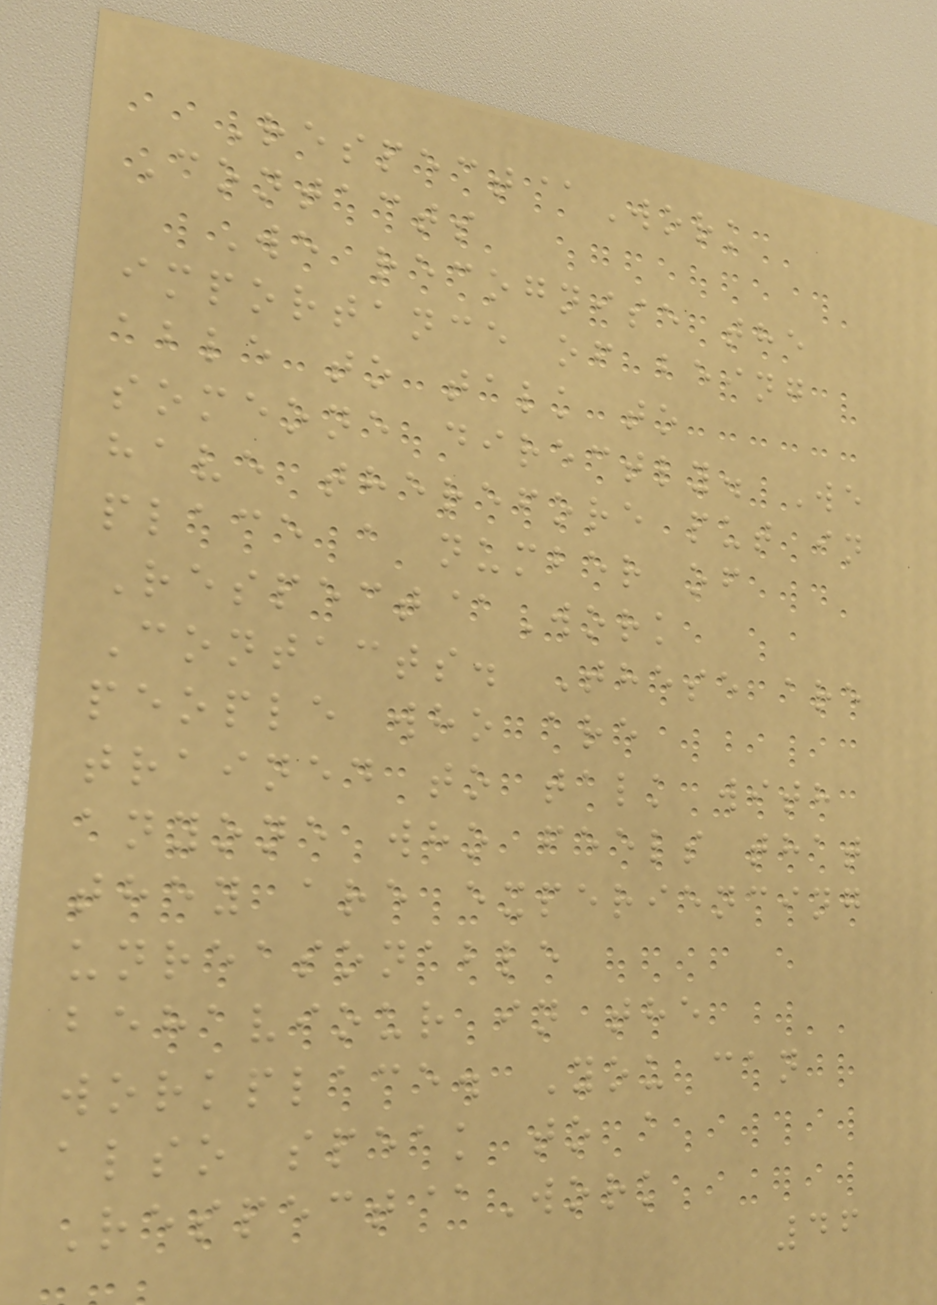Respect@Work
Contacts
We recognise the
importance of being
able to talk to
someone directly. We
have therefore put in
place a number of
Respect@Work
Contacts. These are
people who are
trained to talk with
anyone who feels that
they are experiencing
unreasonable
behaviour in the
workplace. You can
also speak to a
Respect@Work
46
